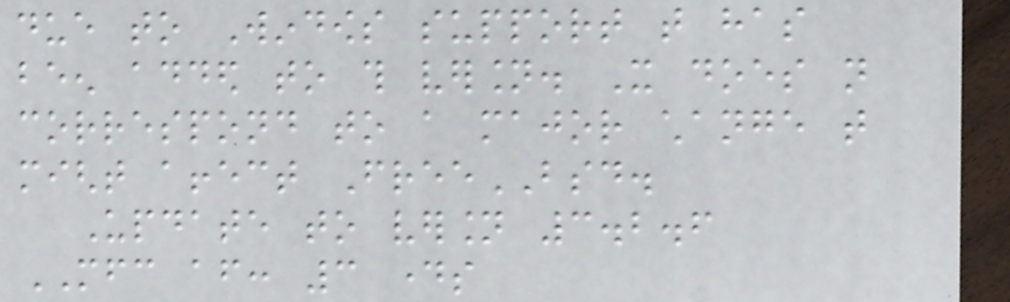due to Windows support that has
been added to this version. It does not
correspond to a major change that
might affect FreeBSD.
Update to version 3.2.6
MFC after: 3 days
